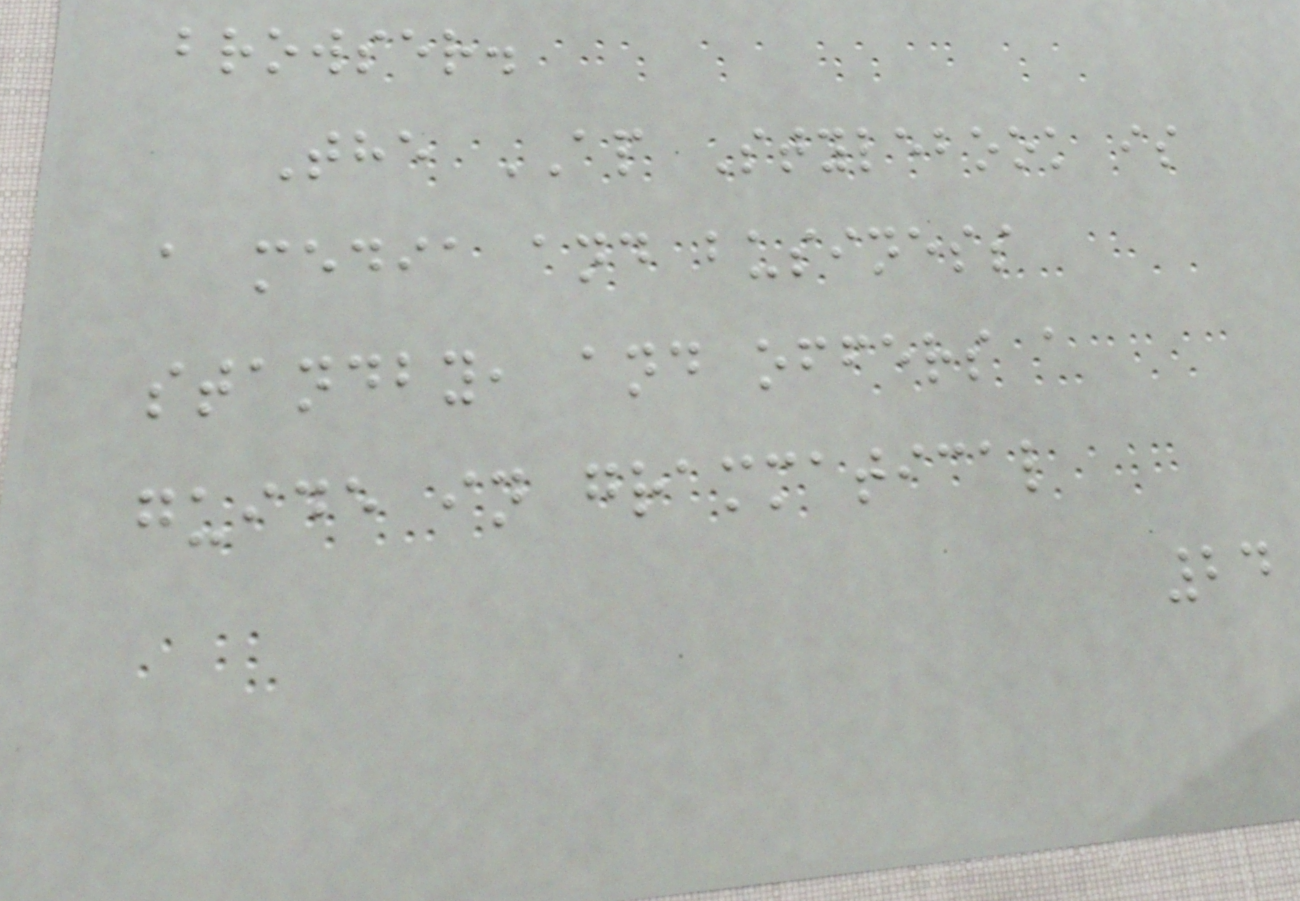browser.
The AP Stylebook is
a media and business
standby, and offers a
guide in grammatical
24
